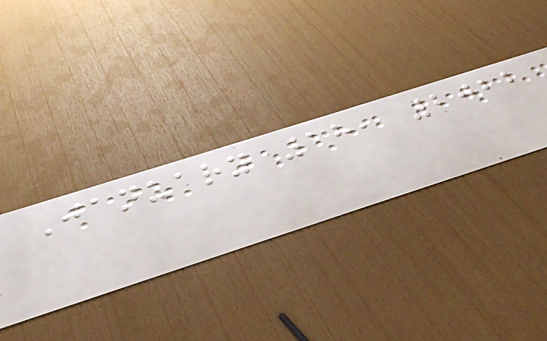January 18, 2022
